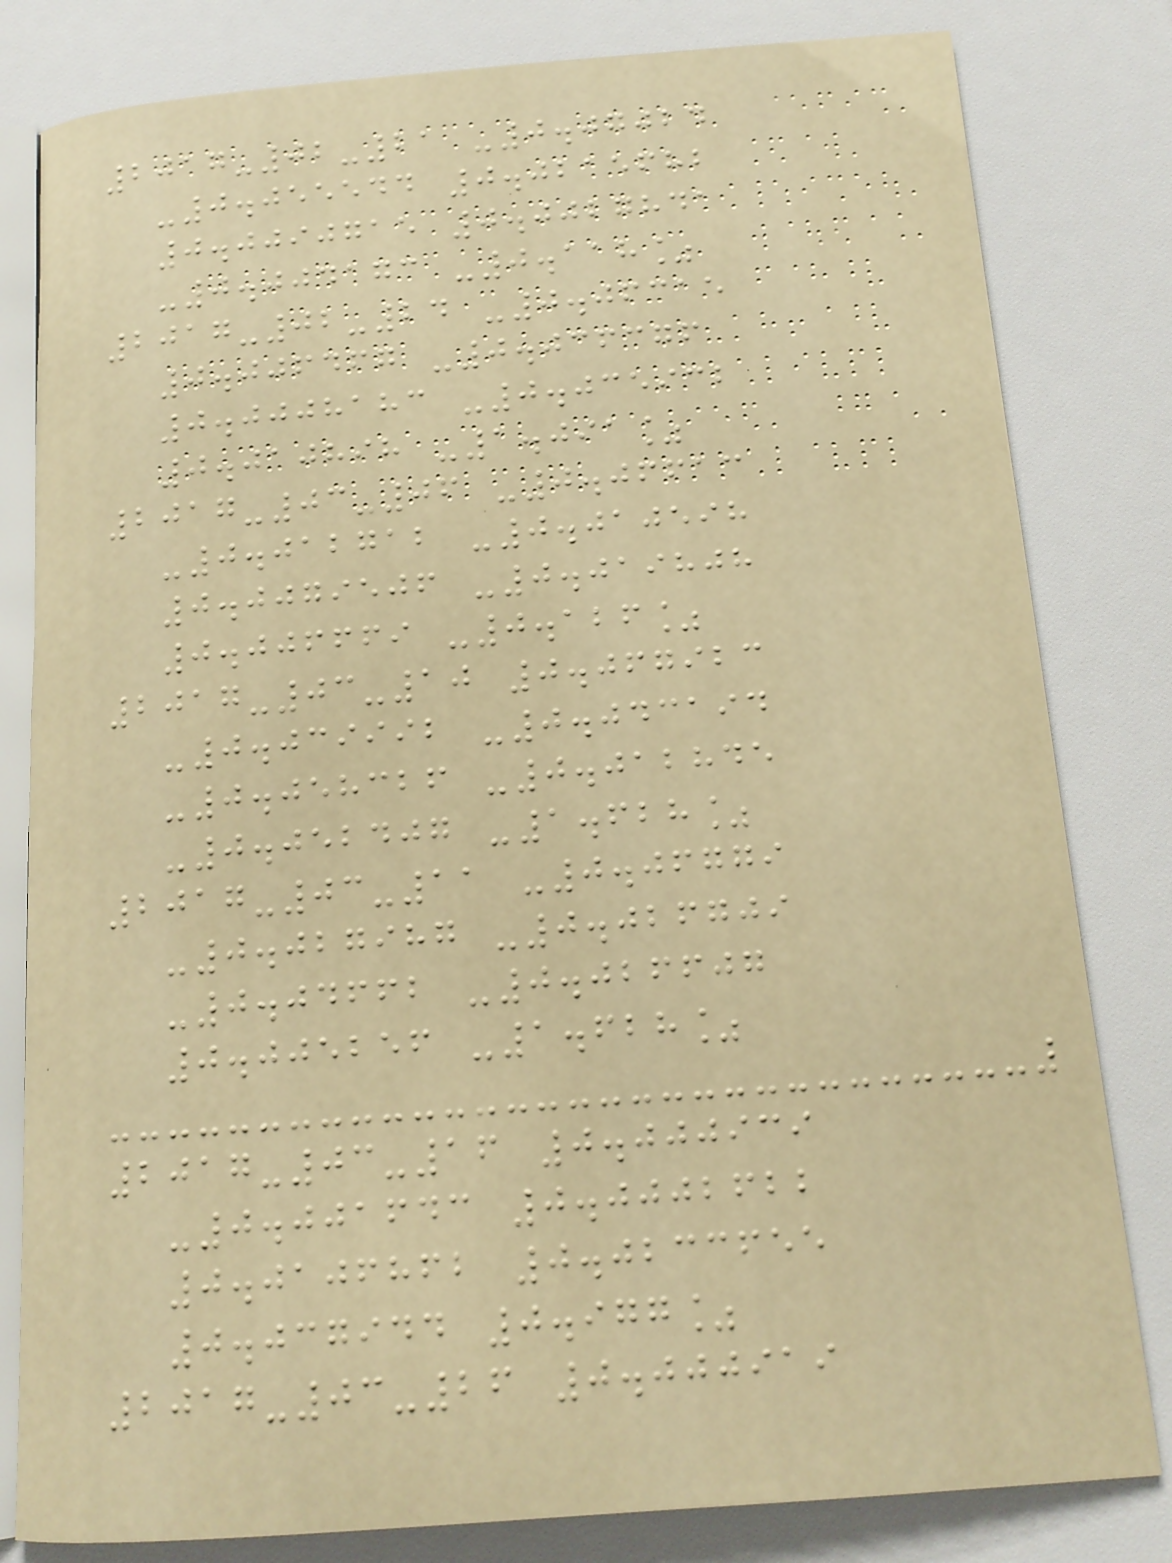2017-02-21 -0.07024
-0.055544 0.0215682
0.0090715 0.0027841
-0.004173 -0.118%
2017-02-24 -0.06315
0.006467 -0.036376
0.0008183 -0.035932
0.010898 -1.091%
2017-03-06 -0.06613
-0.012712 -0.010598
0.0079506 -0.019808
0.006669 -0.126%
2017-03-10 0.067923
-0.039992 -0.043194
-0.058326 -0.012845
-0.052407 -1.628%
2017-03-11 -0.06779
-0.027987 -0.026709
-0.04662 -0.026607
0.005256 -1.628%
2017-03-16 0.000939
-0.001643 0.0002622
0.0106862 0.0233655
0.037944 0.977%
2017-03-26 0.000919
